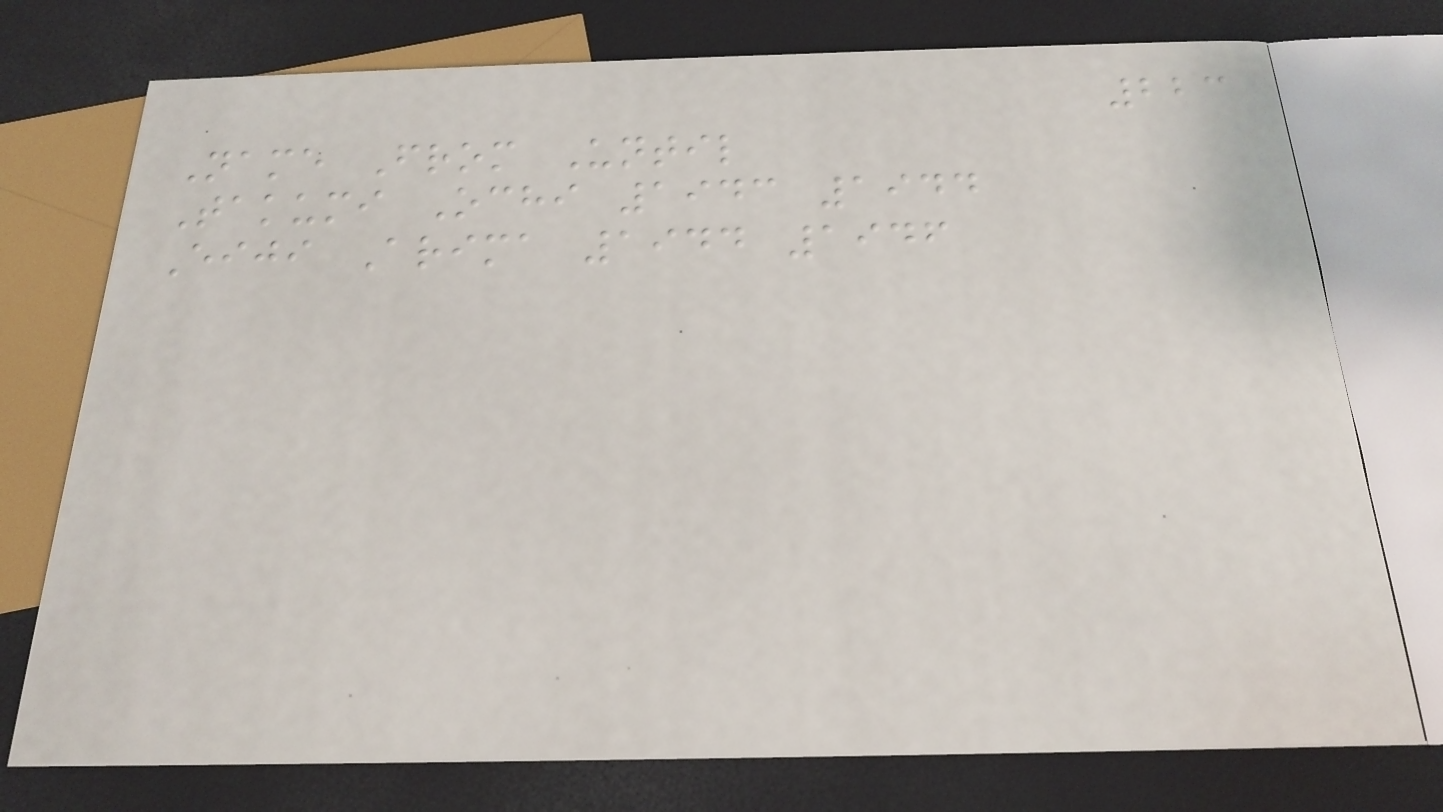223
Name From Until
Takumi Ochi 1943 1944
Eiji Arima 1944 1946
